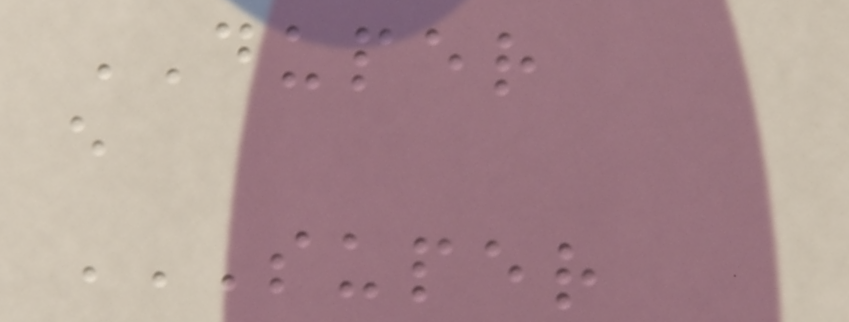DUPER
e
SUPER
